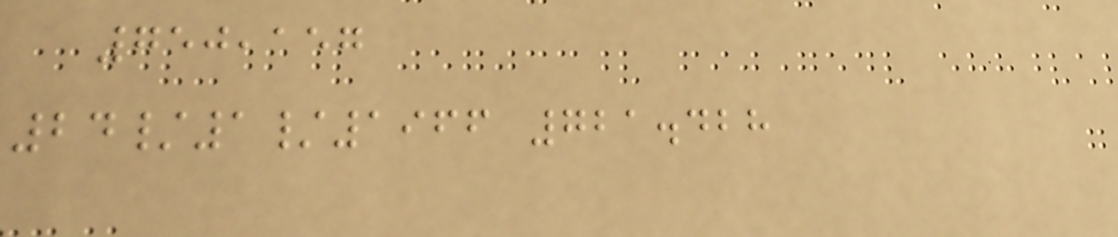750,157
24/1/1966 721.428
